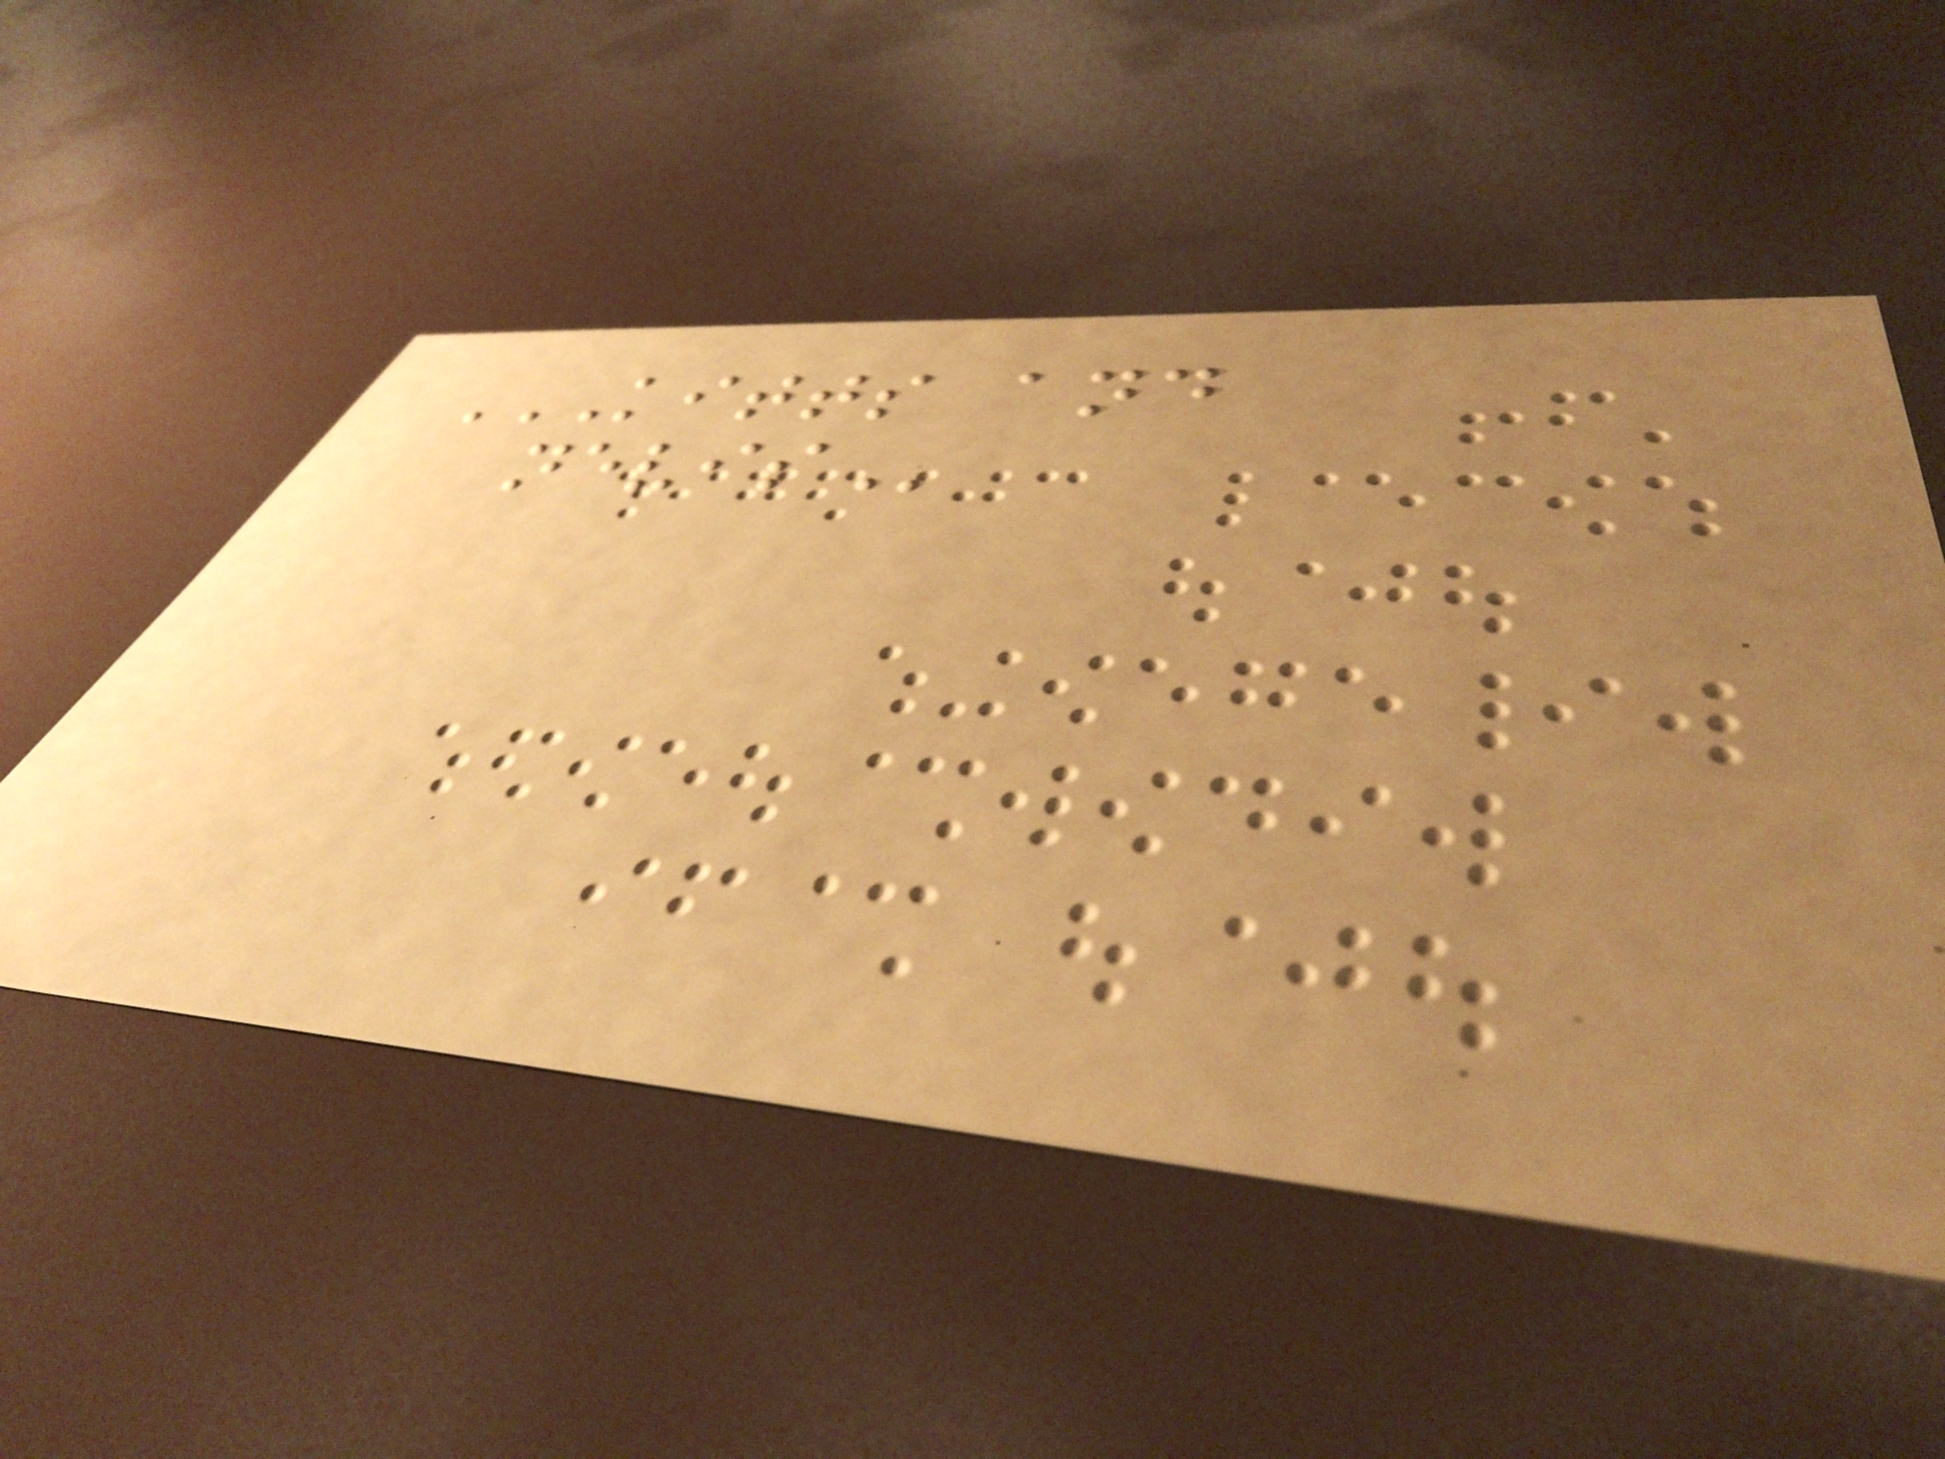KITTS AND
NEVIS
